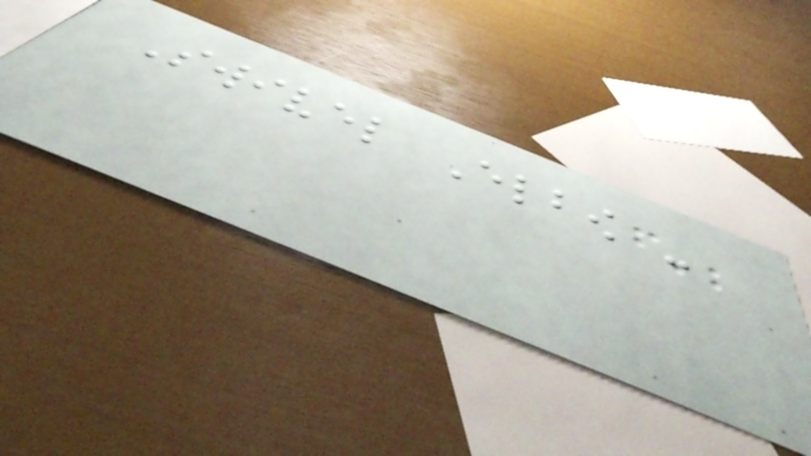Swivel Elbow -
